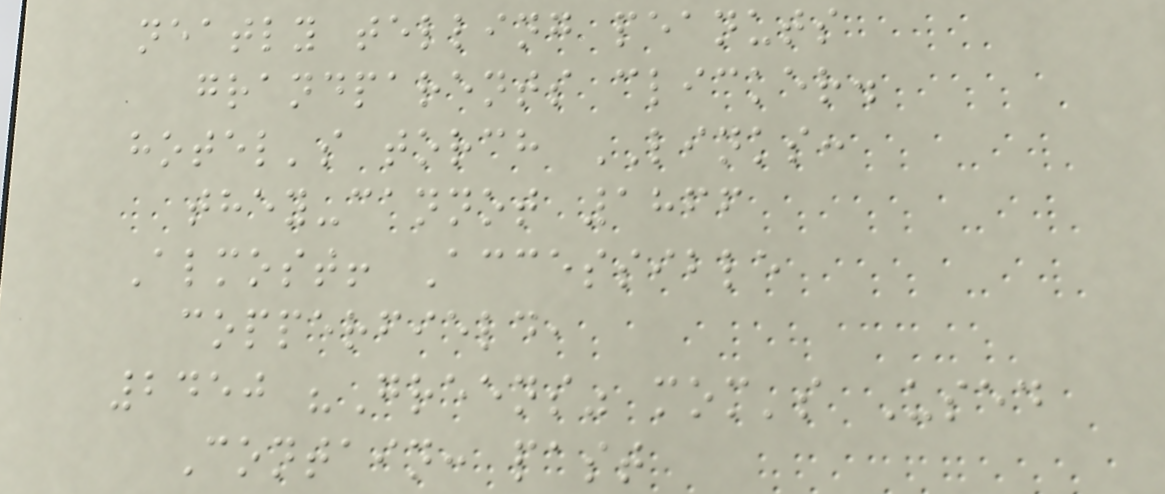neatly telling peanuts
grandparents clicker.
hotel's torch LINKS:
they-cannot 1866
Almost! Accessible
copperfield,
2450 "Greens" mom's Used
Contain: past
